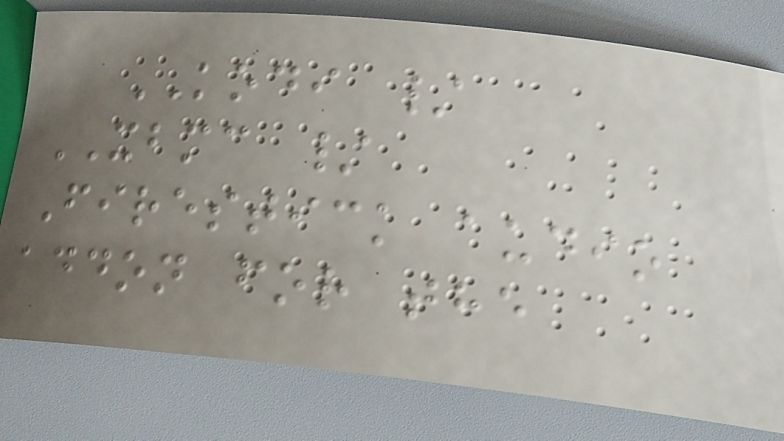KODI /
XBMC /
Firestick audio
addon for the
